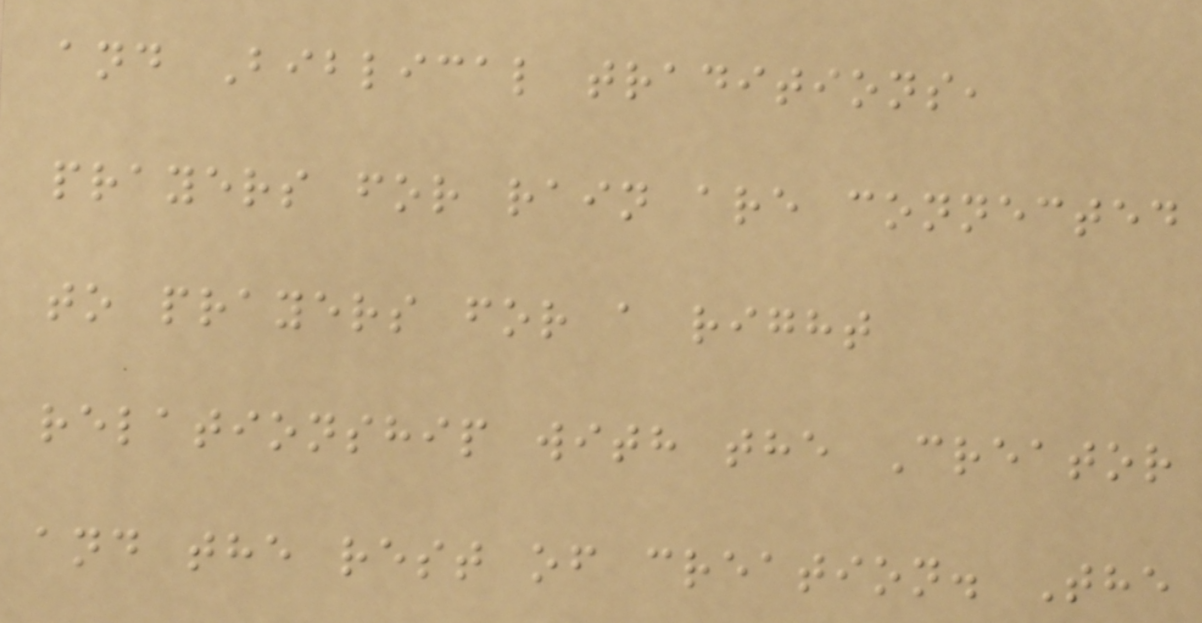and Biblical traditions,
prayers for rain are connected
to prayers for a right
relationship with the Creator
and the rest of creation. The
